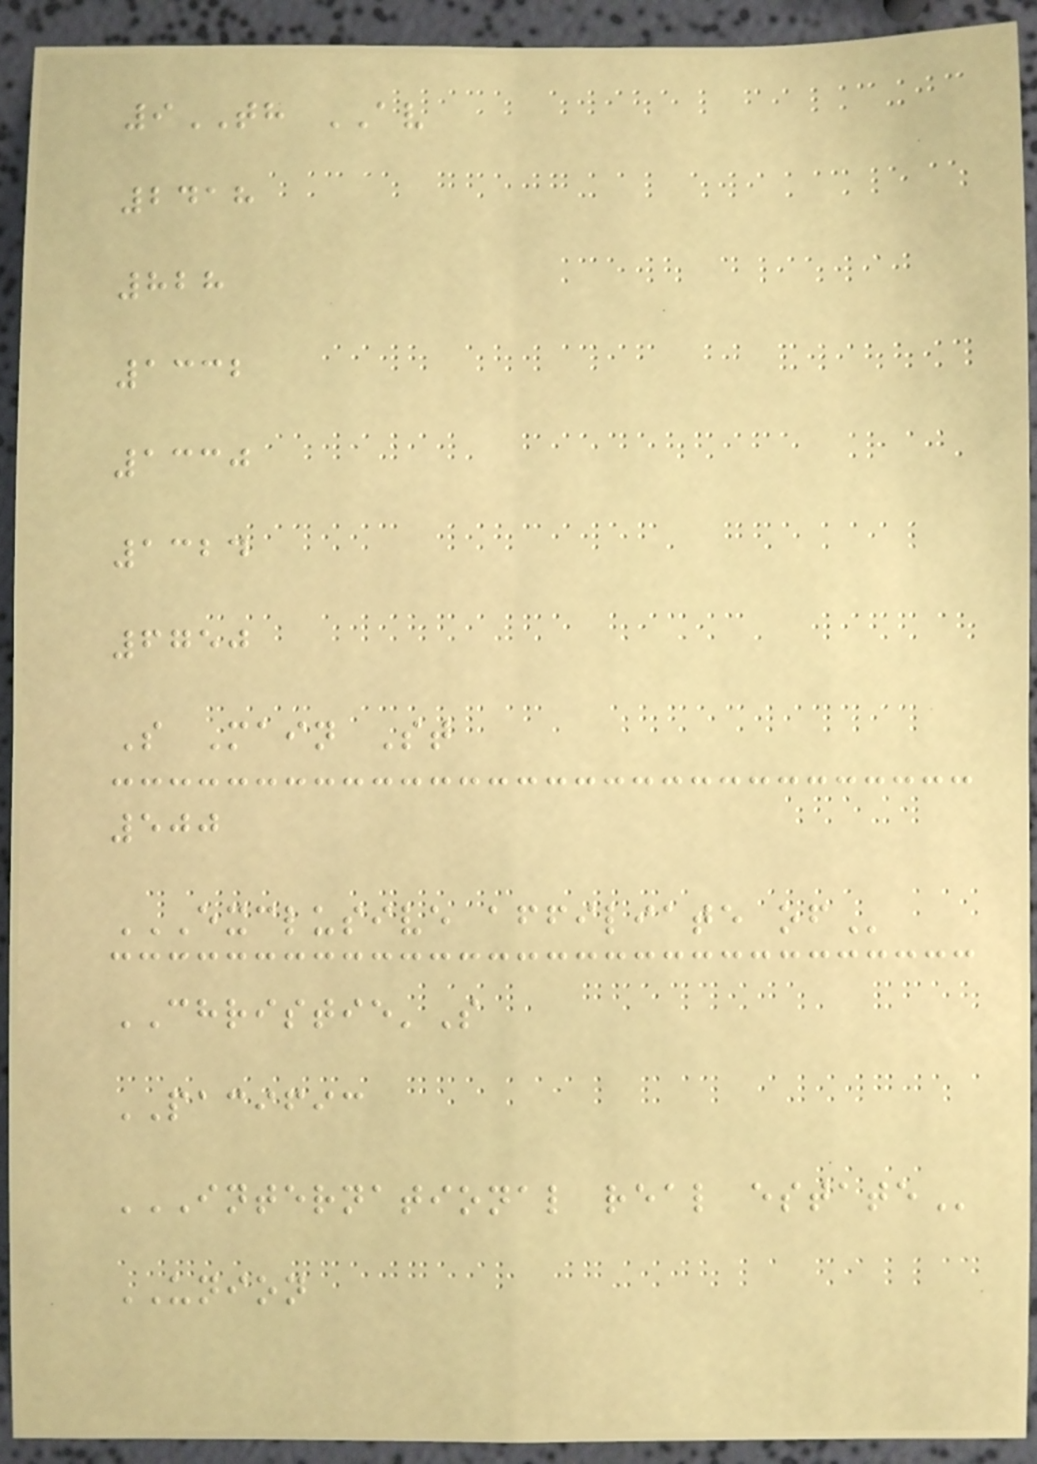9TH AV
2418
828
1332
1330
1324
6750
S Main St
500
EXCLUSIVE AFFILIATE OF
CHRISTIE'S
PACIFIC
INTERNATIONAL REAL ESTATE
UNION
